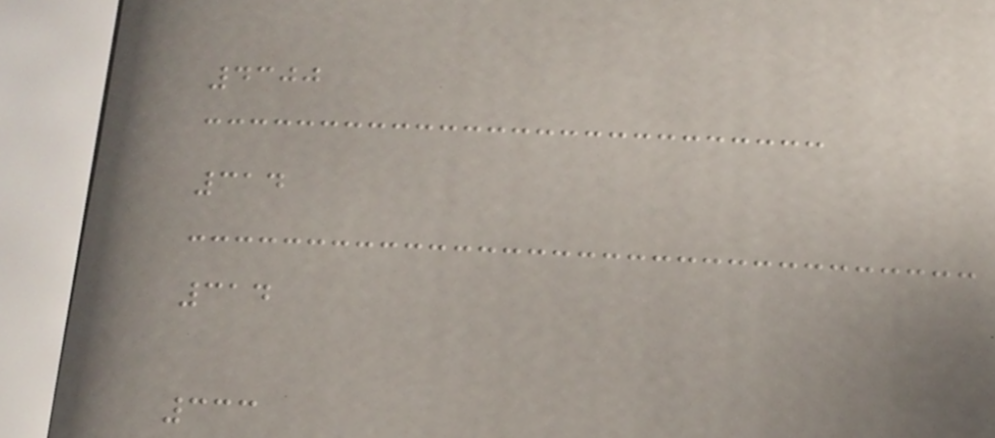4300
314
314
333
